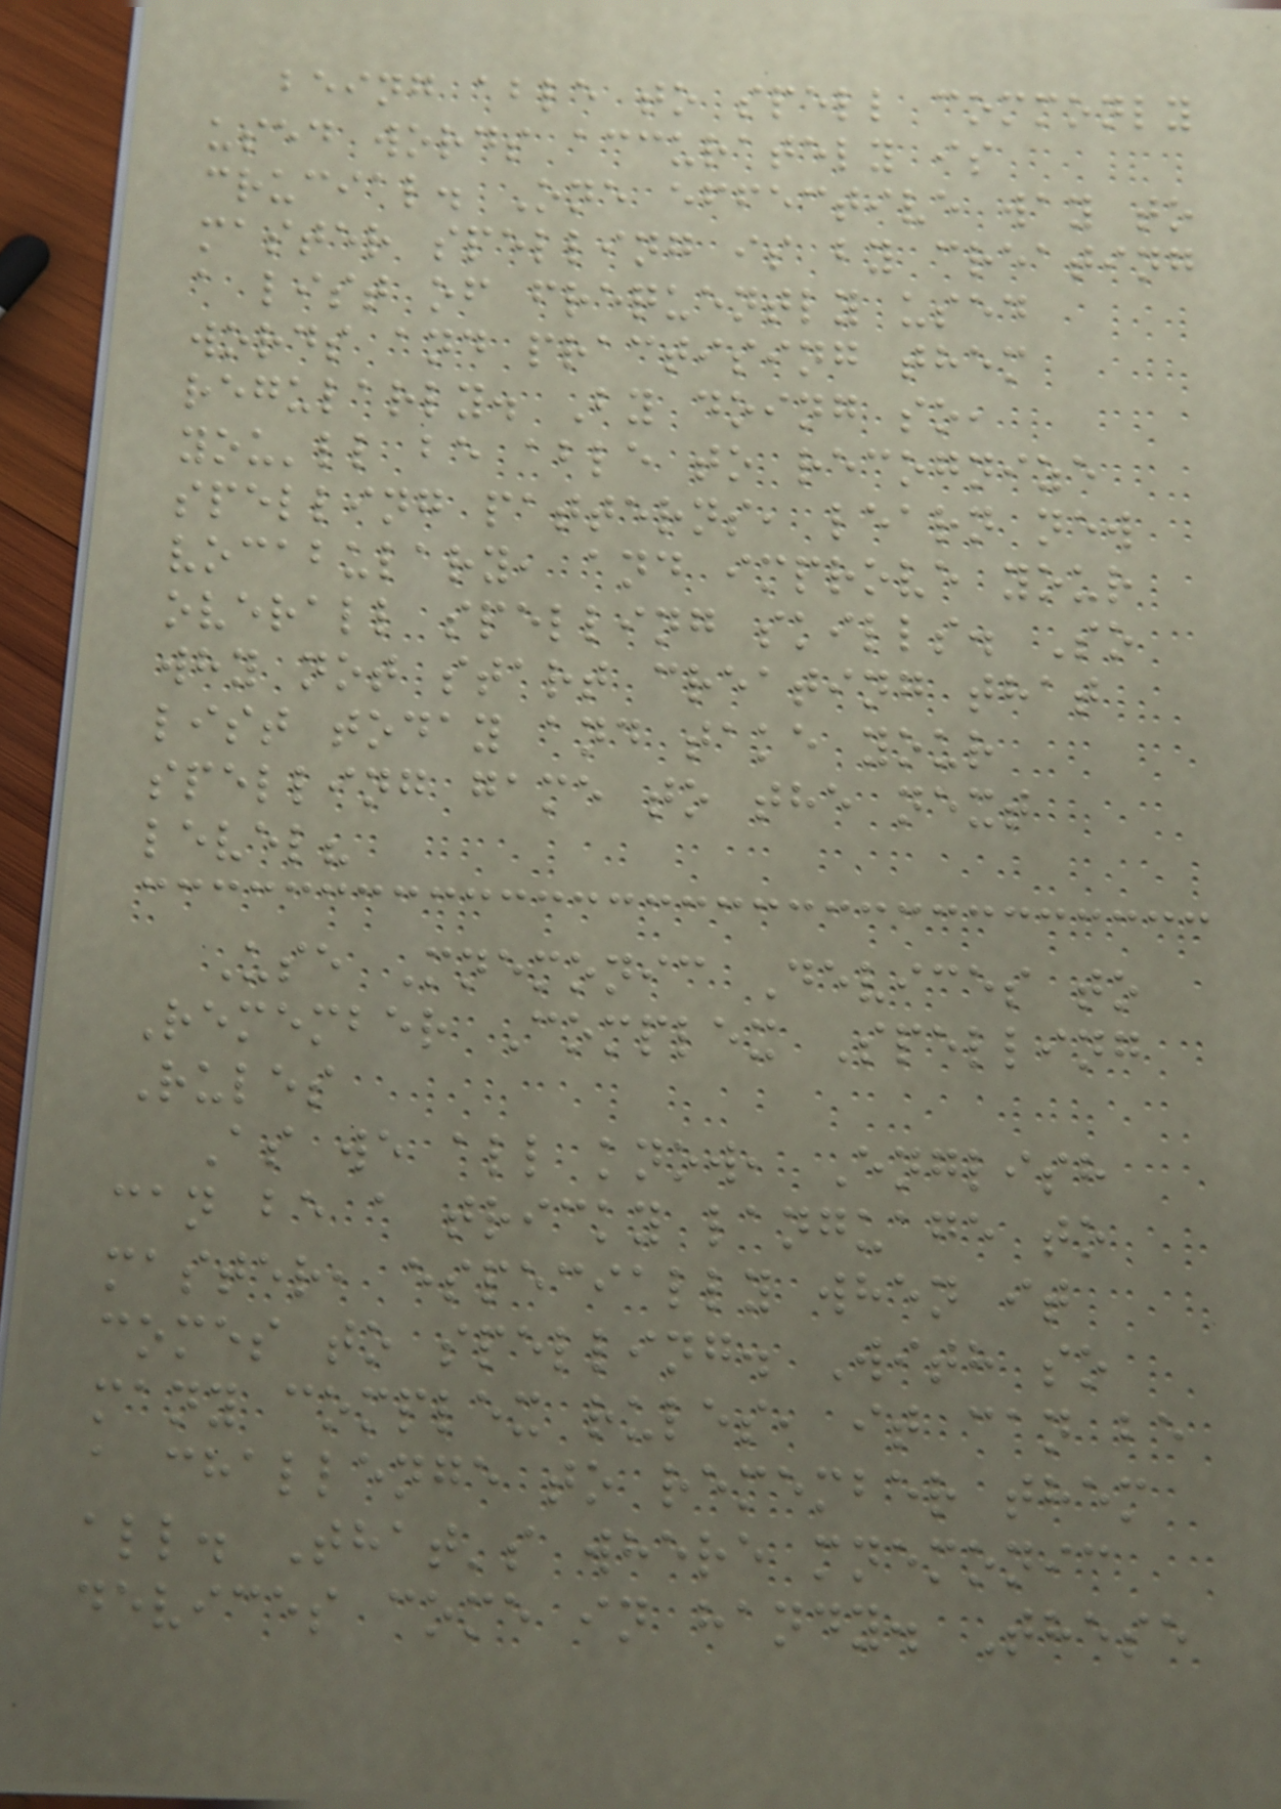being able to spell commonly
used words accurately is
crucial. One effective way to
master spelling is by creating
a list of frequently used
words and practising them
regularly. By doing so,
you'll be able to recognize
spelling patterns, learn new
vocabulary, and improve your
overall spelling skills. So
why not start creating that
list today and take your
spelling game to the next
level?
Use Mnemonic Devices to
Remember Complex Spelling
Rules
As we all know, English
can be a tricky language to
master, especially when it
comes to spelling. With so
many complex rules, it can be
a challenge to remember them
all. That's where mnemonic
devices come in handy. These
